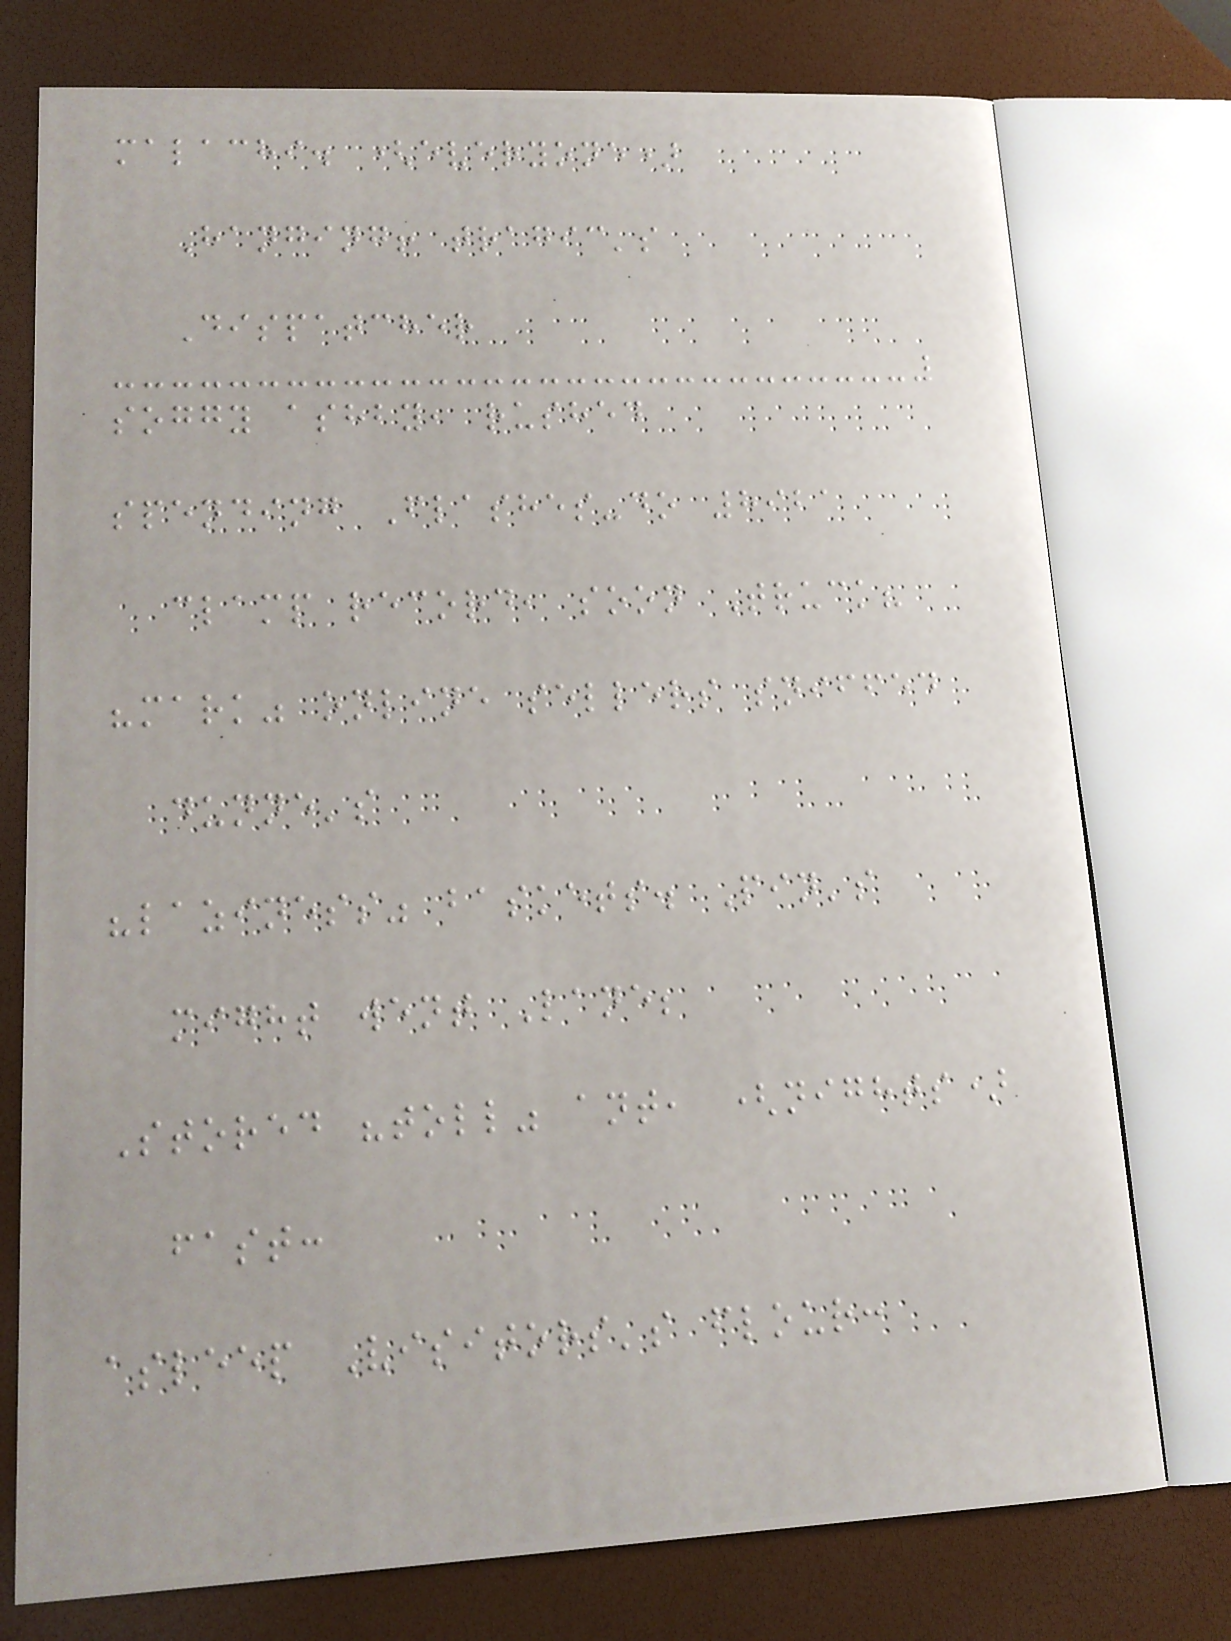malachi. (everyone)
Hanging! tragic's
Dispatcher
soggy ashby, rushed
spending Flashes-do 8921
clamp record, soon Truck?
"mark" online sellers sniffed
dunne's
"laziness" baskets. Pin's
might went Lane;
Stored "toll" ant, (nights)
fast:
asleep Visitors's flour:
